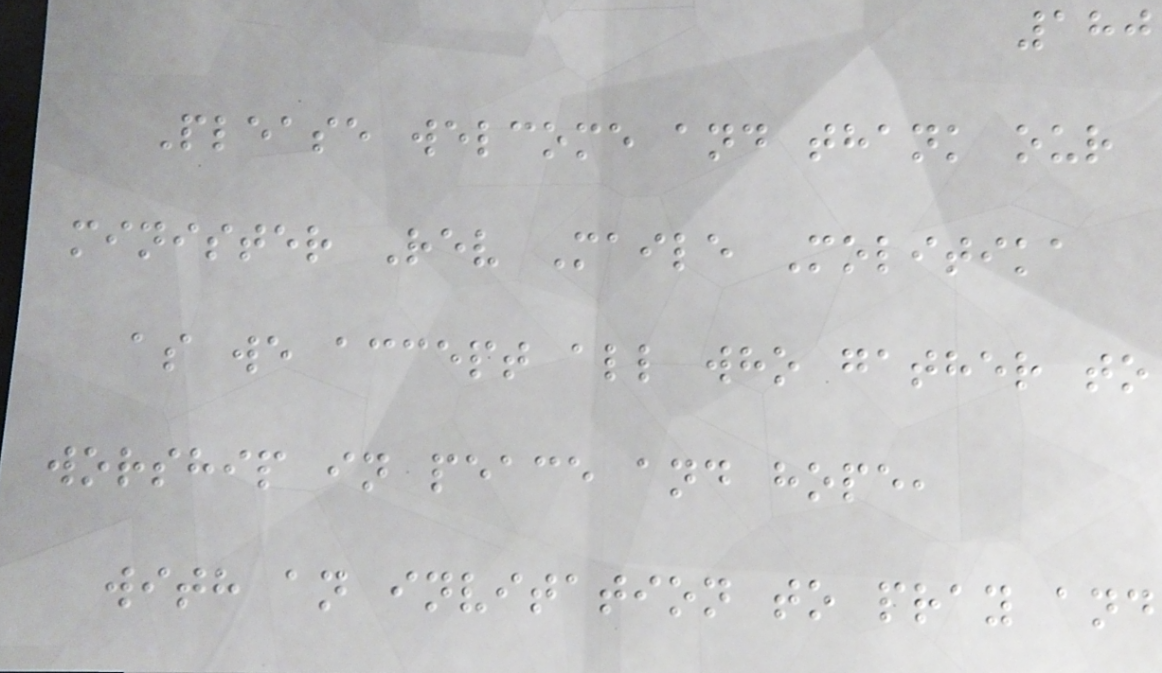180
Please welcome and thank our
minister Rev Maile Molitika
as we accept all who gather to
worship in peace and hope,
with an invitation to pray and
